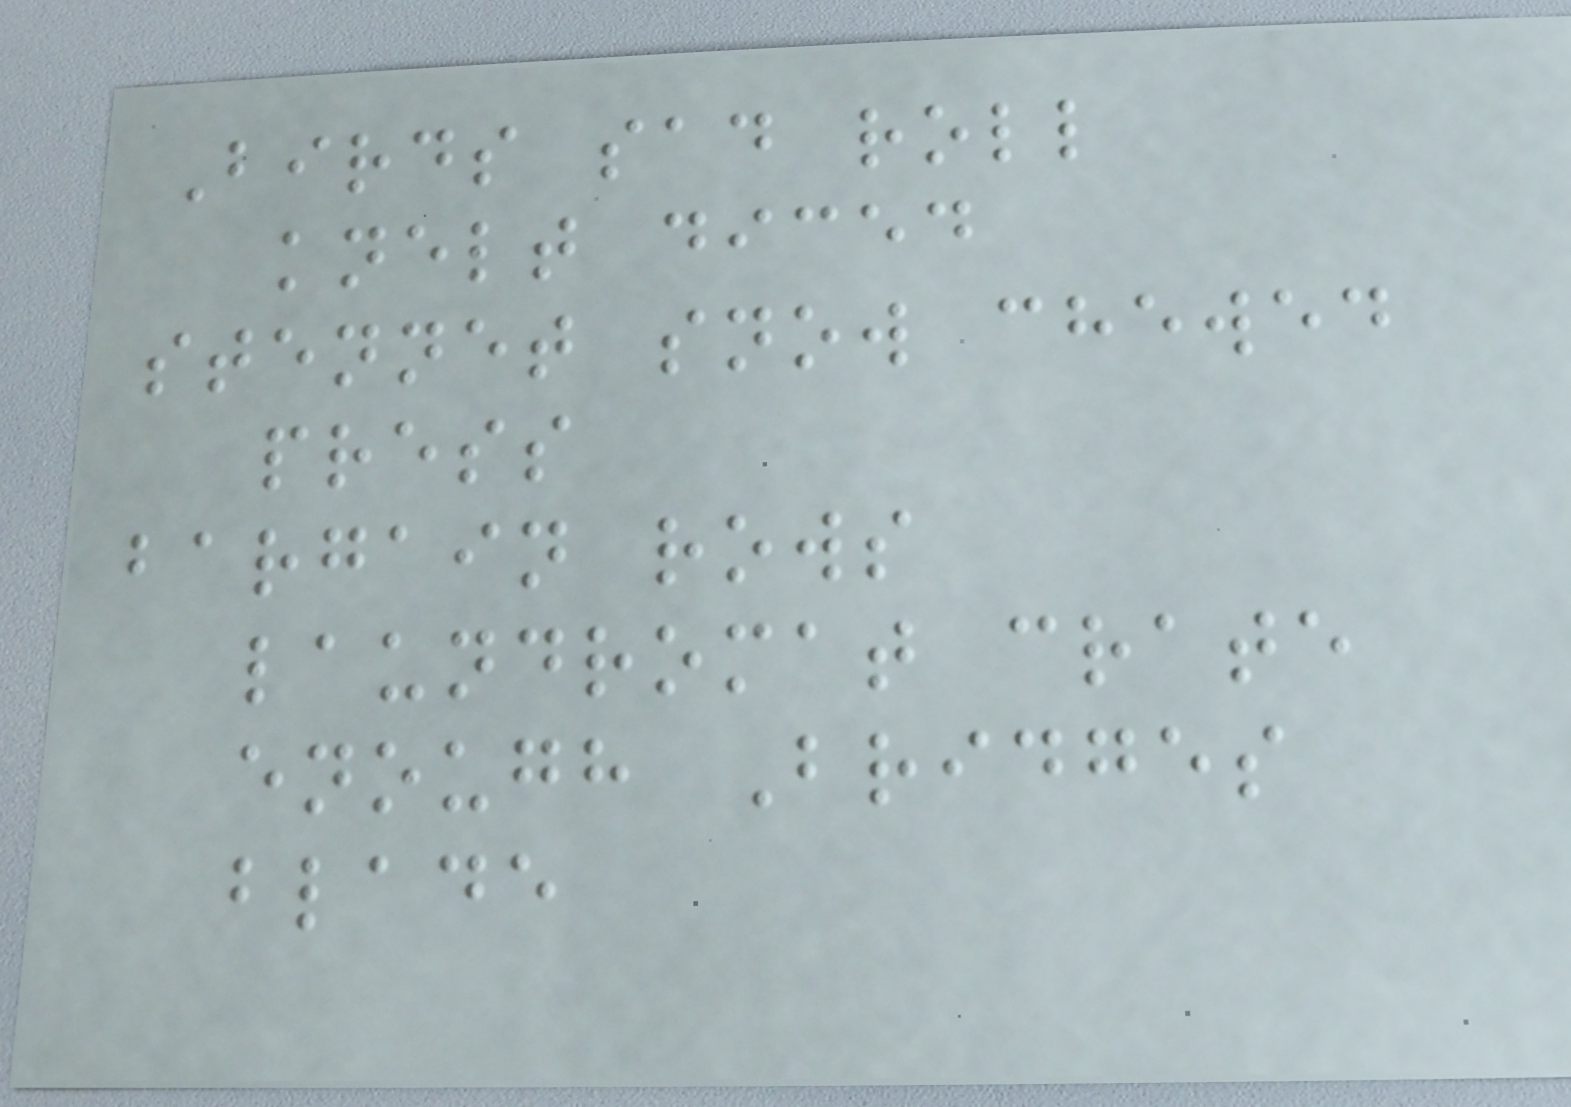Birds sad roll
knelt diced
stennet snow chewed
press
bargain rows
laundromat crate
enough Bridges
blade
